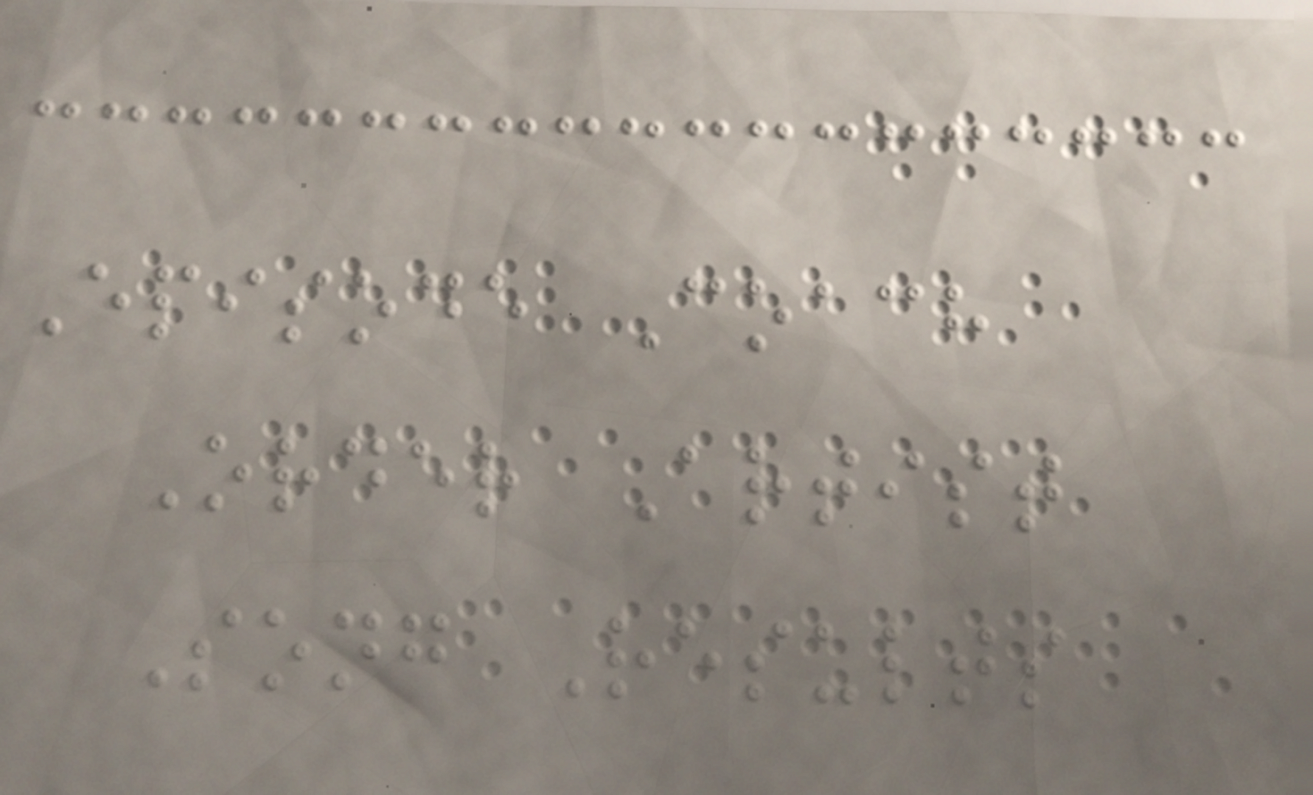Episode Coach
Order Artist
Song Results
